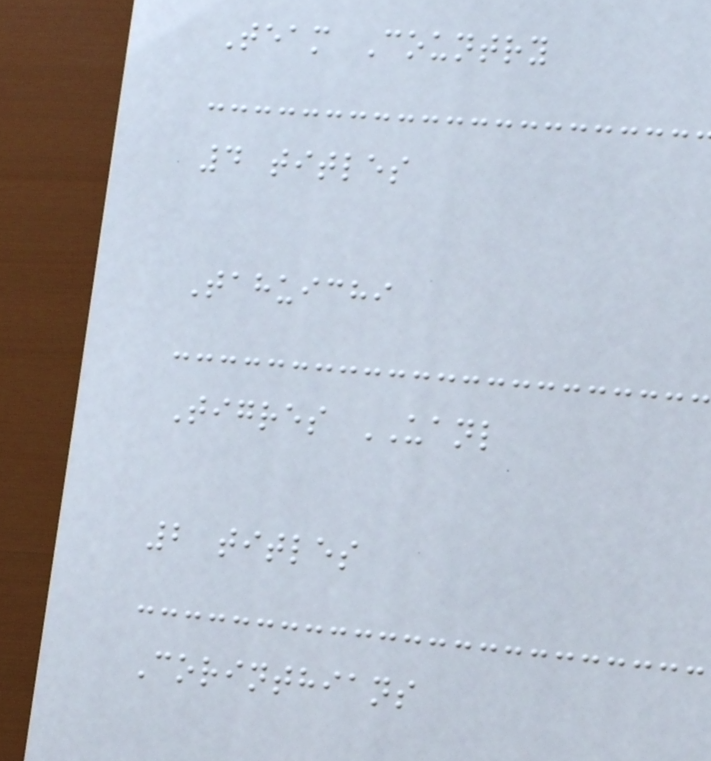Team Country
4 titles
Tahuichi
Tigres UANL
2 titles
Corinthians
